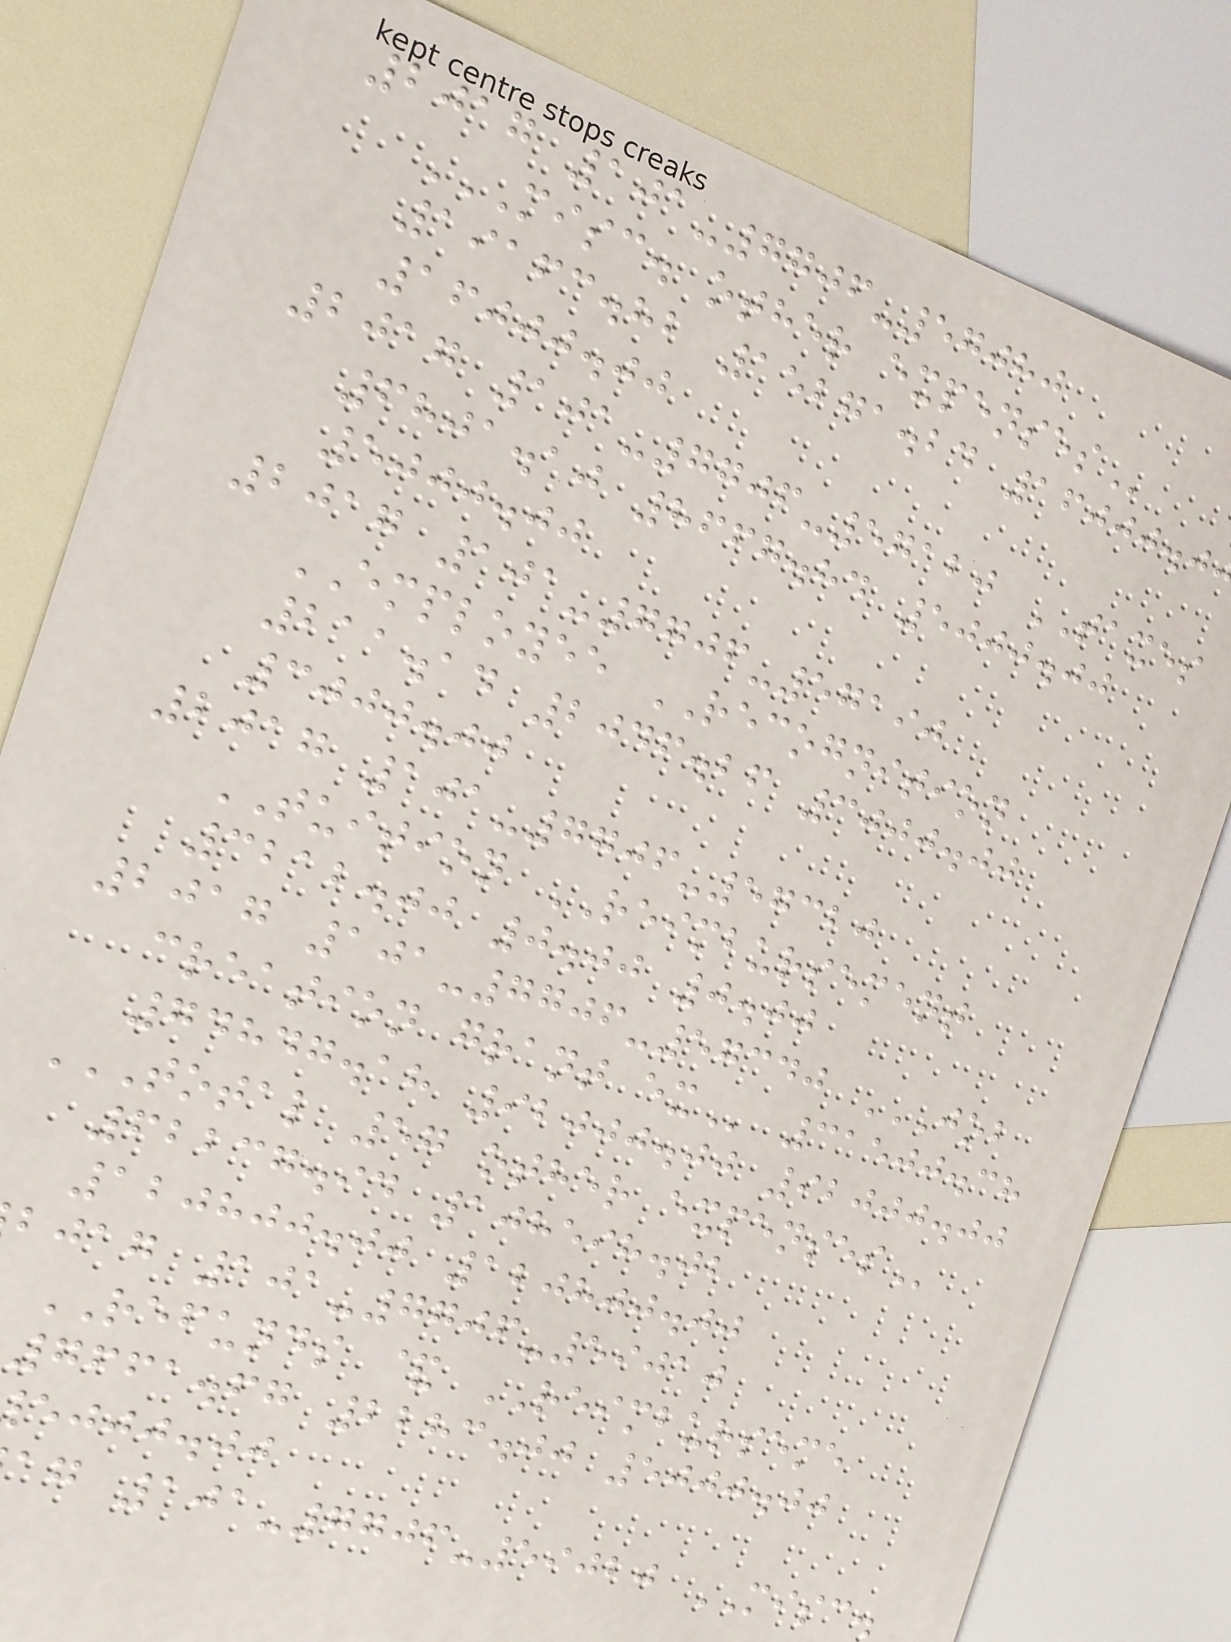2017 101-7706-57080
MISC. OTHER EXPENSES
19163.82 15271.24 16000.0
16000.00
2017 101-7706-57120 TAXES
6801.10 8667.84 5000.00
5000.00
2017 101-7706-57190
EMPLOYEE RECOGNITION
211.14 2046.26 3000.00
3000.00
2017 101-7706-57320
TUITION REIMBURSEMENT
3212.00 0.00 0.00
2017 101-7706-57340 JOB
creation grant
74847.18 92000.00 92000.00
TOTAL 57 OTHER EXPENSES
62237.94 108598.02
120800.00 120800.00
bjag 101-7706-59010
REFUNDS & REIMBURSEME
7661.67 2283.00 5000.00
ejjj.jj
ag 101-7706-59020 MISC.
